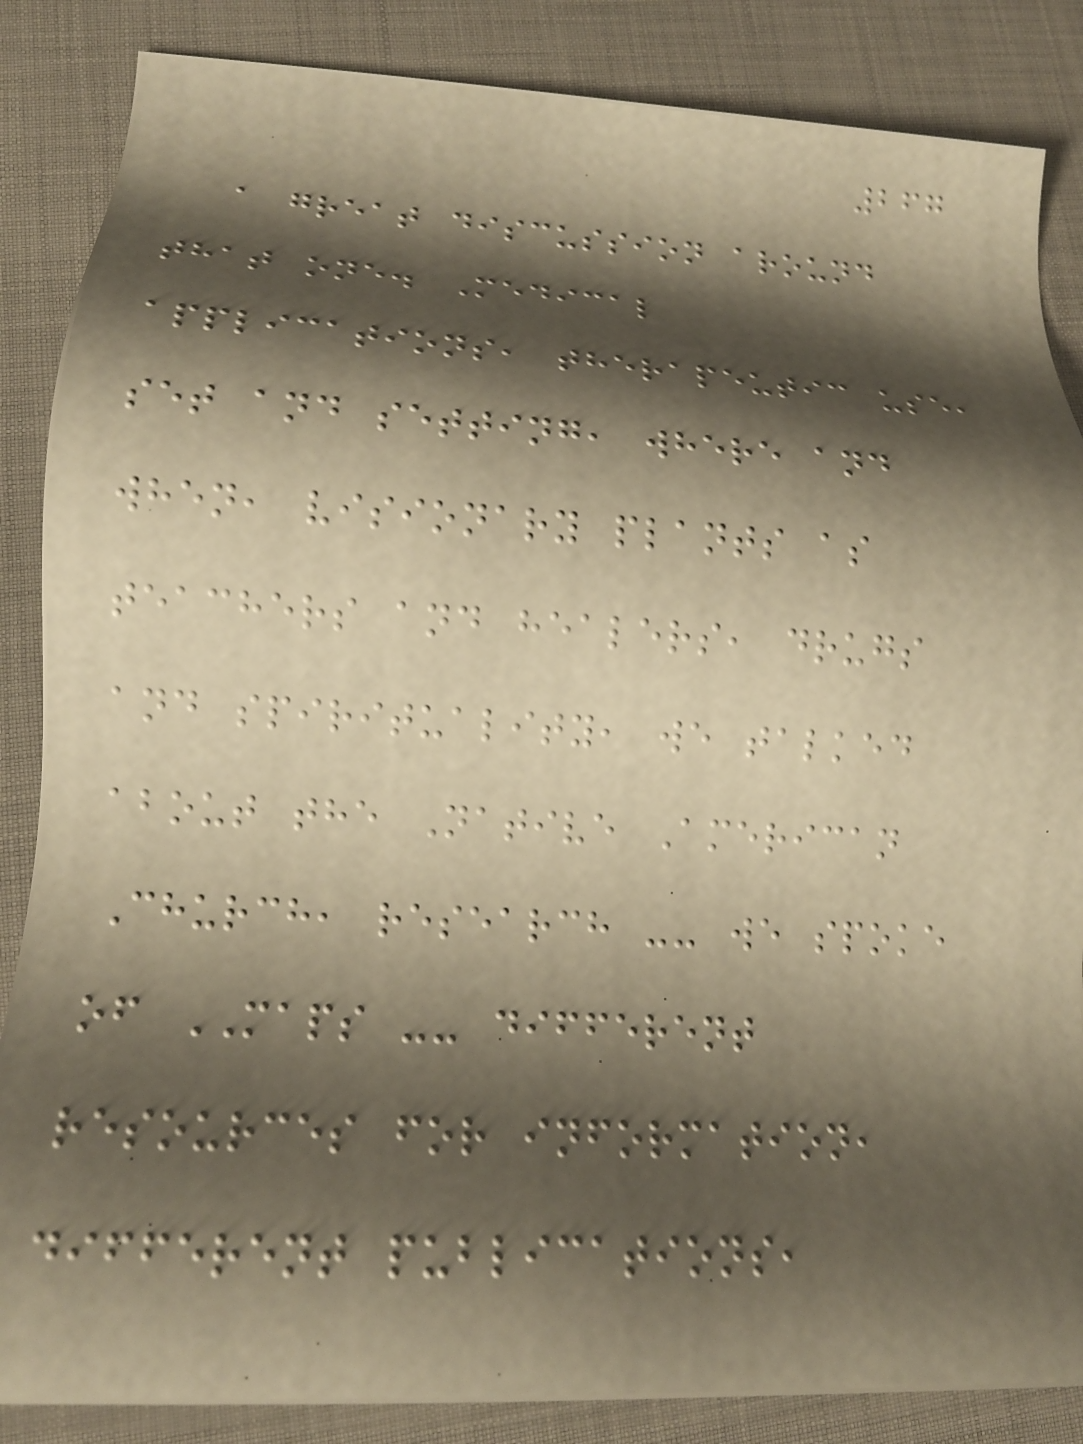267
a great discussion around
that one. Medical
applications, therapeutic use,
set and setting, where and
when, visionary plants as
teachers and healers, drugs
and spirituality, we talked
about the Native American
Church, research -- we spoke
of MAPS -- different
resources for information,
different publications,
